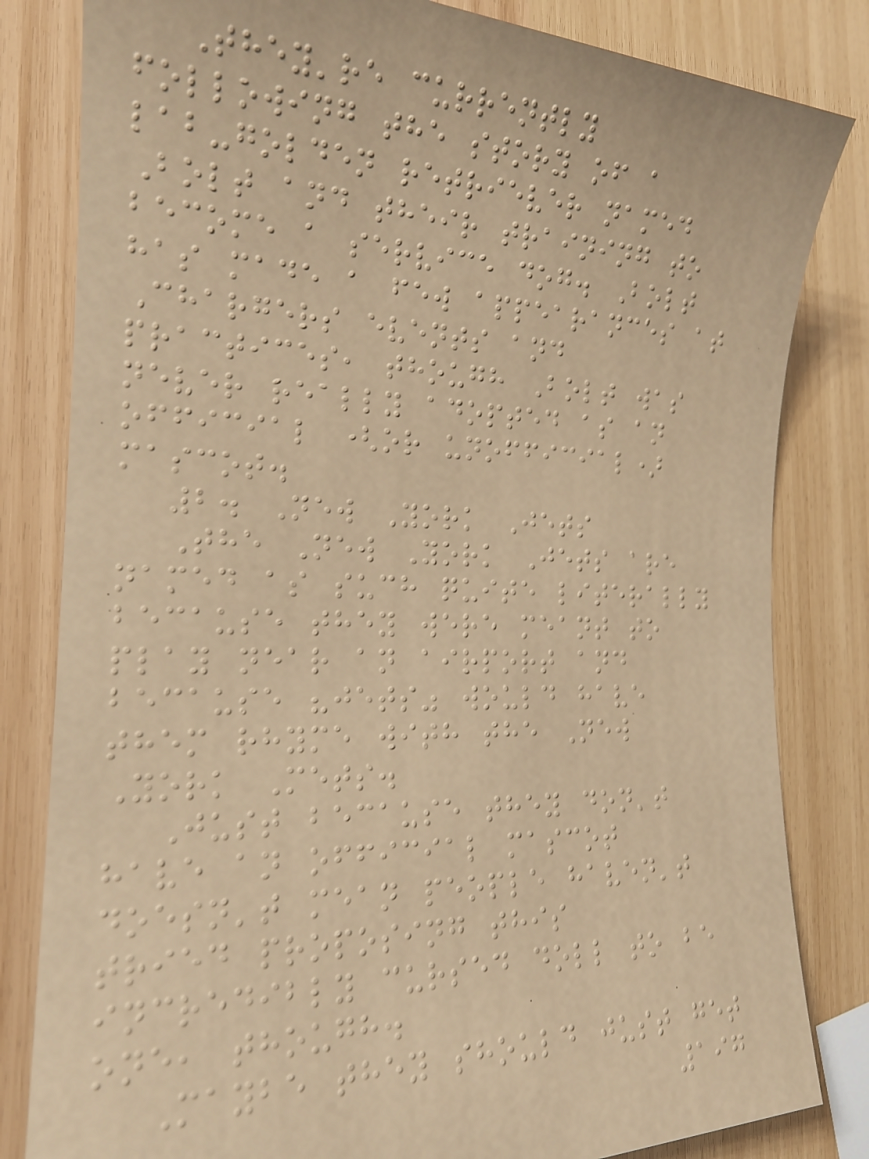They're currently
following the story of a
lab-golden retriever named
Bolt and their training to
become a service dog. Bolt
has made a few appearances at
Chargers events and
practices, though Bolt was
never really adopted as an
official (or unofficial)
mascot.
2. New York Jets
The New York Jets are
named as such quite literally
because they were meant to
play near an airport and
because "jets" would have
them rhyme with the New
York Mets.
Just because they don't
have an official mascot
doesn't mean people haven't
tried proposing this
incredibly cursed doll to be
one, though.
Maybe they should just get
197
